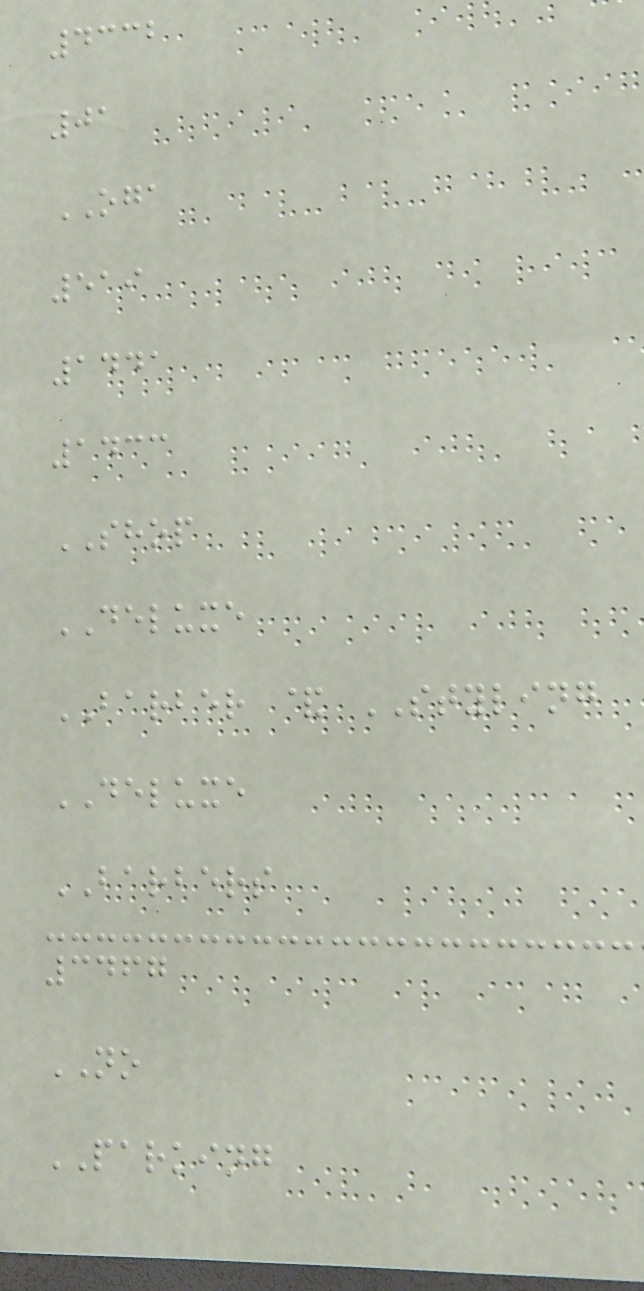4332
01
OGA
519
1441
1433
SHOP
DELUXE
BARBER & STYLING
DELUXE
BARBERS
3467
NO
PARKING
